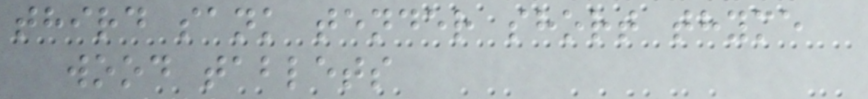third sank tender short thyme
wood tablets
